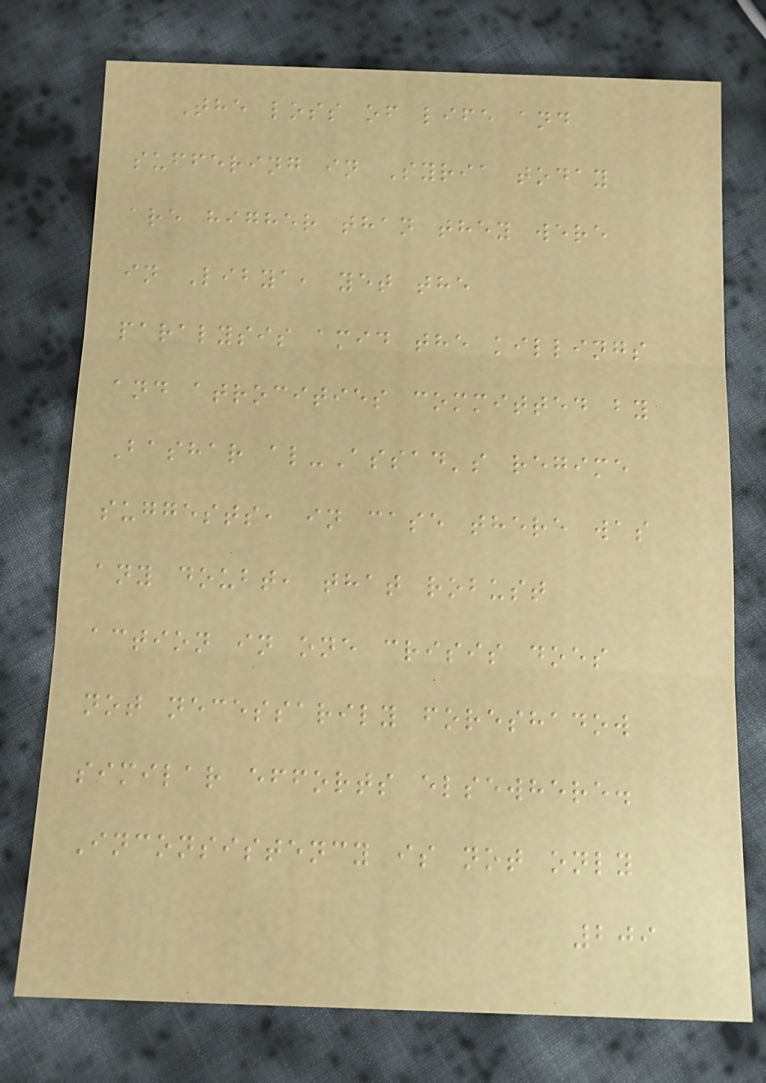The loss of life and
suffering in Syria today
are higher than they were
in Libya, yet the
paralysis amid the killings
and atrocities committed by
Bashar al-Assad's regime
suggests, in case there was
any doubt, that robust
action in one crisis does
not necessarily foreshadow
similar efforts elsewhere.
Inconsistency is not only
209
